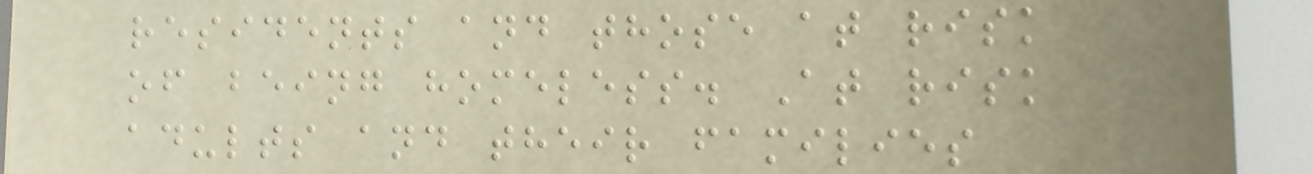residents and those at risk
of being homeless. At risk
adults and their families
